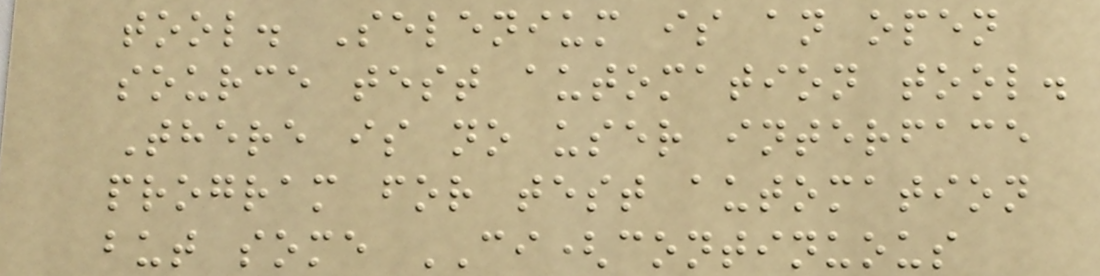tool. Selenium is an open
source test automation tool.
There is no user interface
program for test automation
but some CI(continuous
